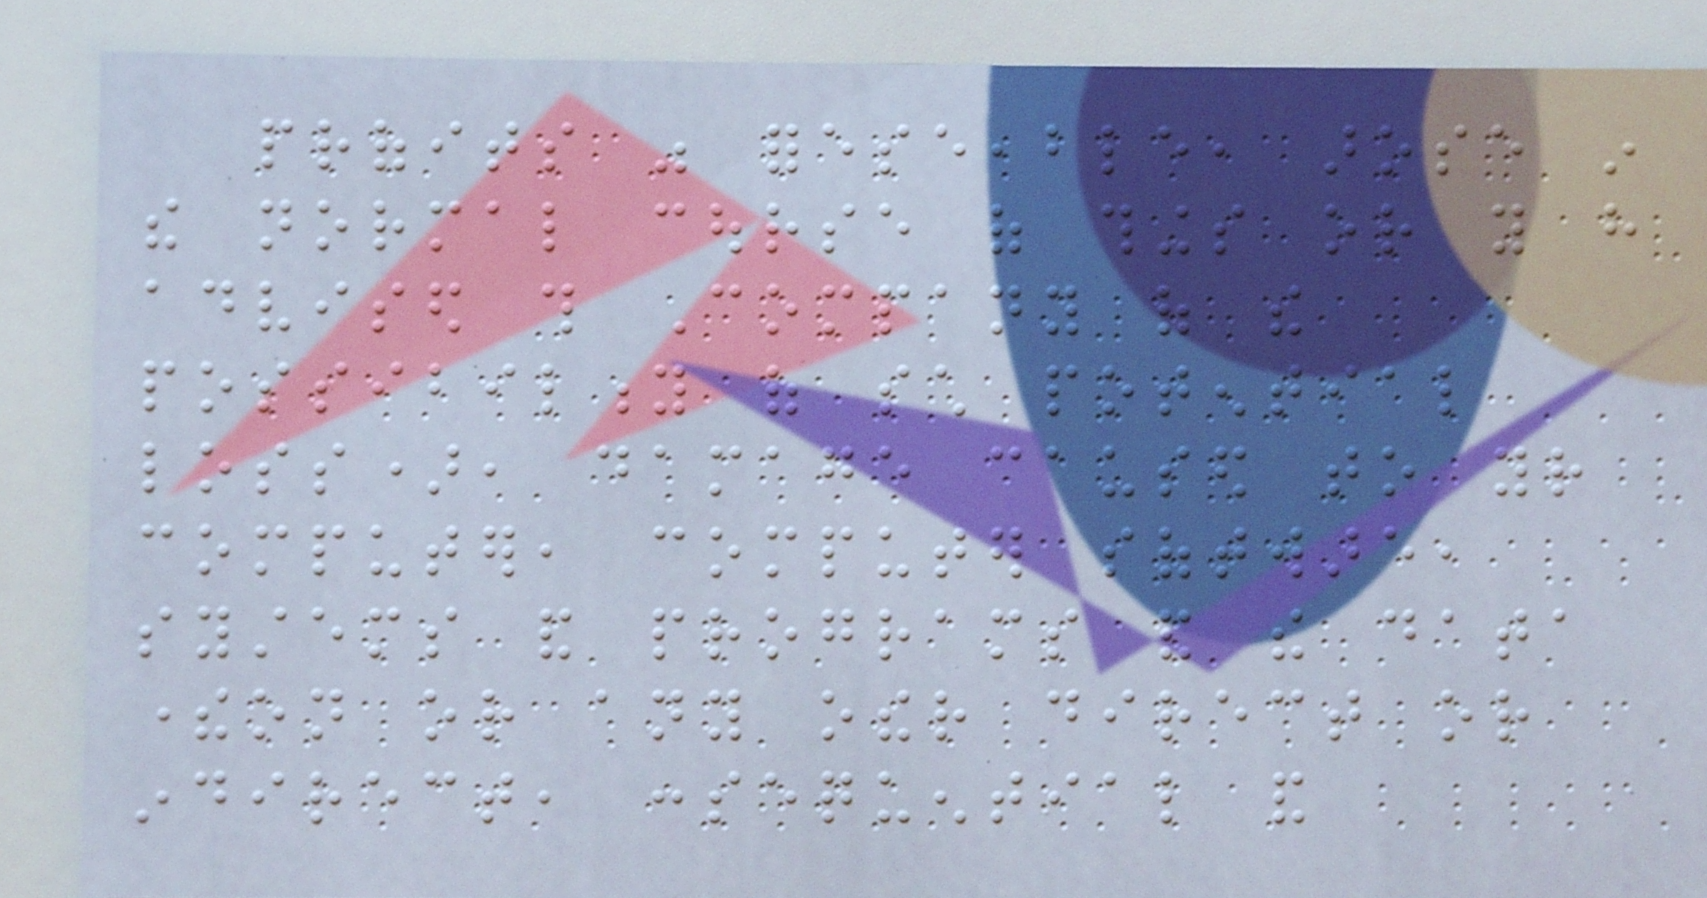profits was foreseeable, arose in
the normal course of things or you have
advised this Company of the
possibility of such potential
loss), damage caused to your
computer, computer software,
systems and programs and the data
thereon or any other direct or
indirect, consequential and
